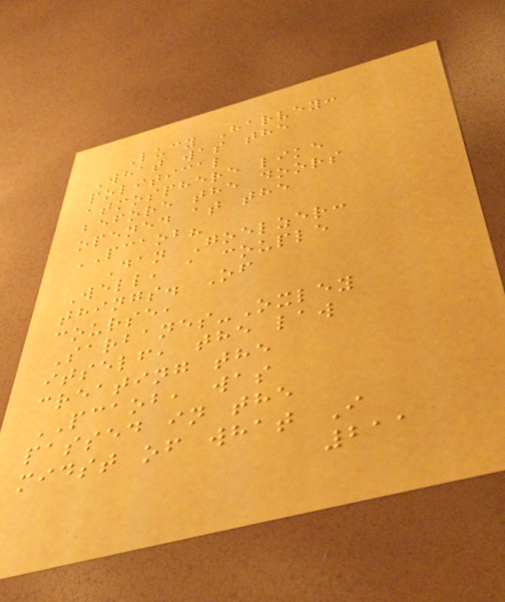Lucy Harvey:
What was the
political
atmosphere like
before the doors
opened at the
PCAOB?
Dan Goelzer:
Well, a couple
things. Of
course,
Sarbanes-Oxley
itself, the law
creating the
PCAOB, was
passed in the
midst of what I
211
